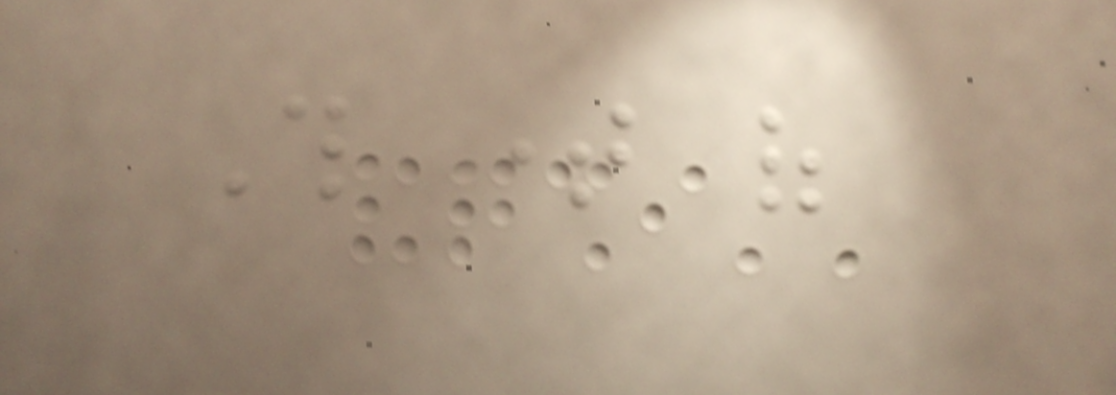This time of
